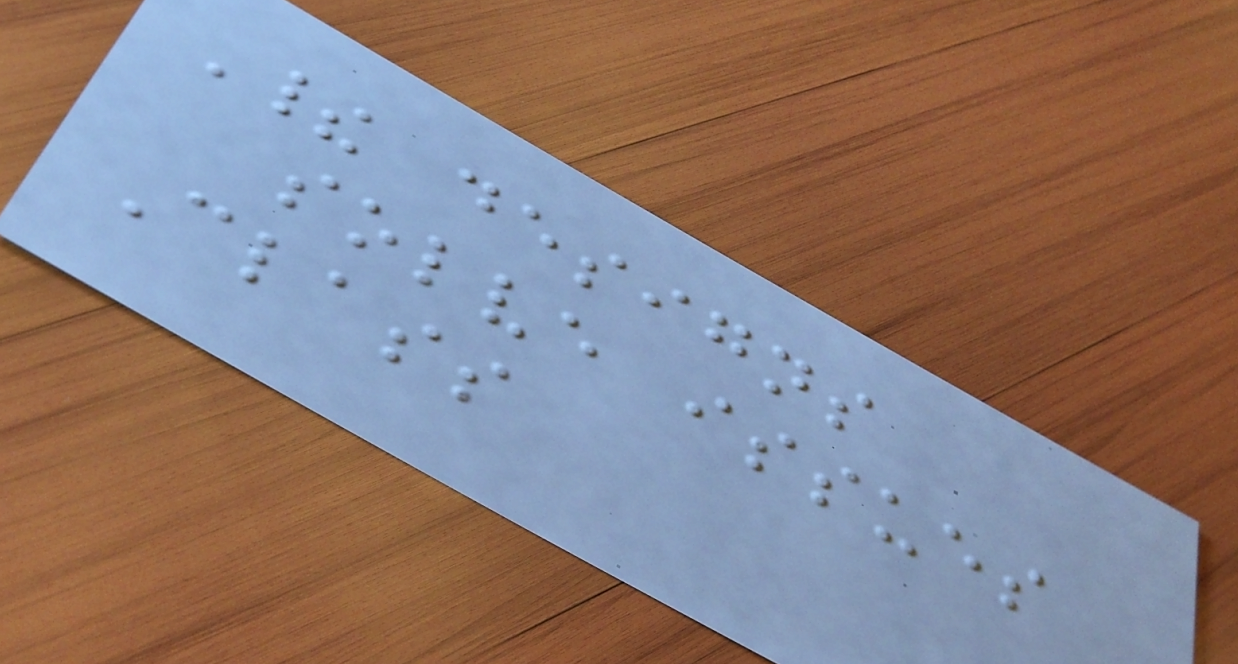Their designs
solve issues
Class
